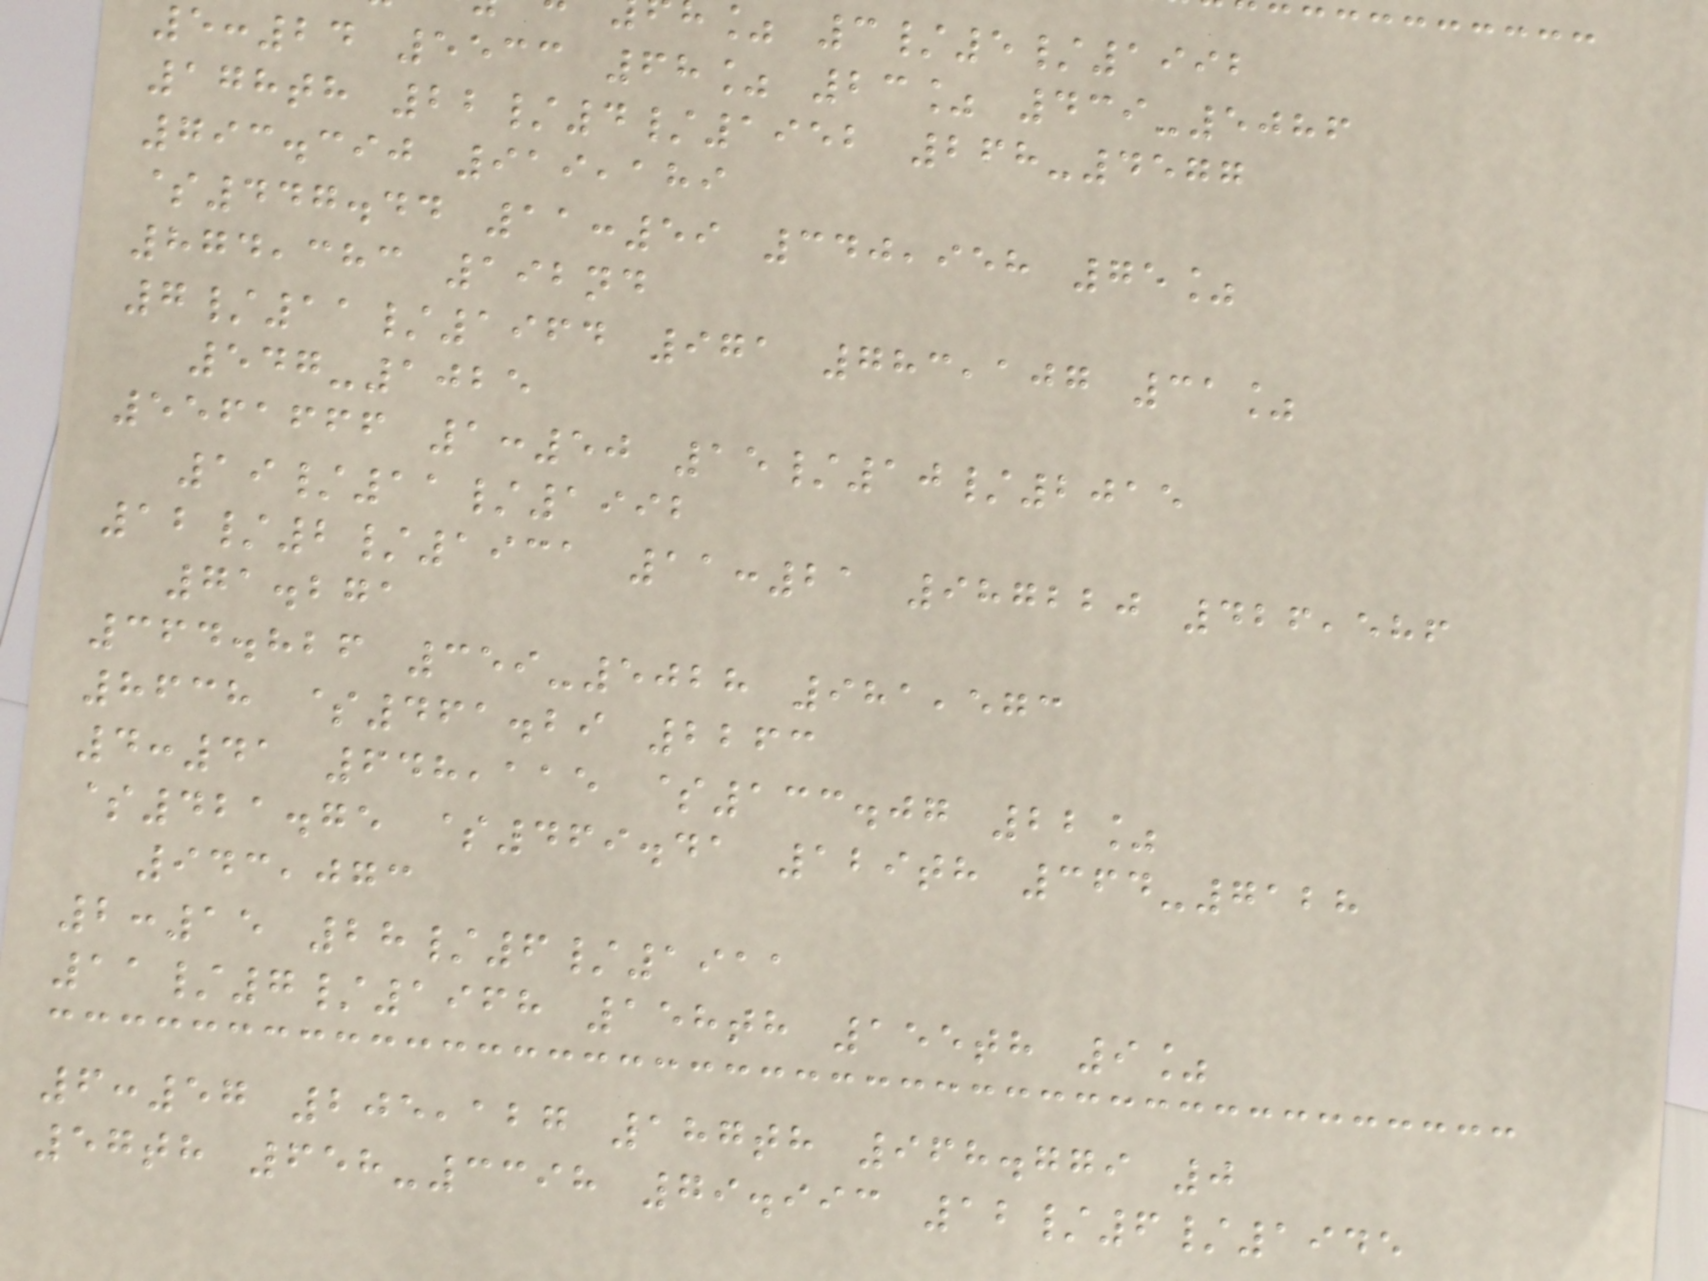% 3/5/1992
5:24 5533 68% 23% 439-5086
178th 22/4/1952 268-4577
793.390 919,189
$447.44 11:59 340,958 75%
874,383 192nd
7/11/1964 971 783,107 31%
547-1025
5561666 1:50 15/10/2015
19/11/1992
12/2/1931 11:21 987220 426,586
71.271
364.826 359-5028 981,573
8638 $461.29 2263
4:41 648,115 $133.07 22%
$421.75 $469.41 129th 364-7128
943,073
2:15 28/6/1911
11/7/1968 158th 155th 9%
6:57 205,127 187th 968.779 0
57th 658-3398 79.993 12/6/1945
